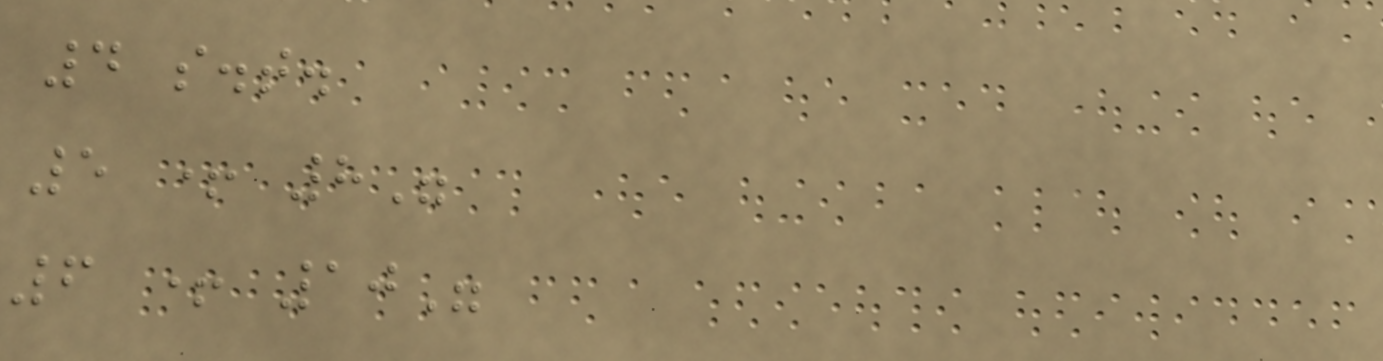4 s.t.
5 + 8"
6 + 10"
